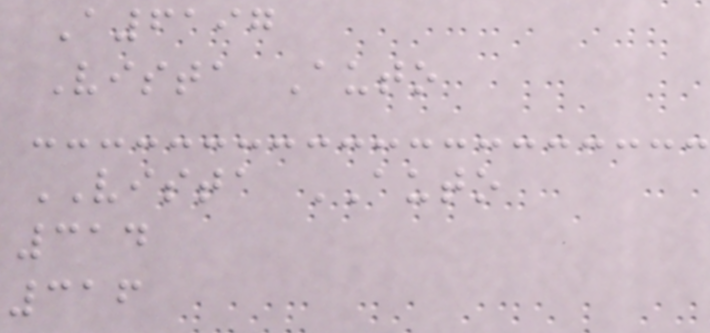A6197
Vista Auto
VISTA AUTO
314
316
